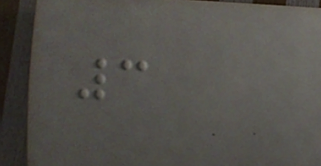3
